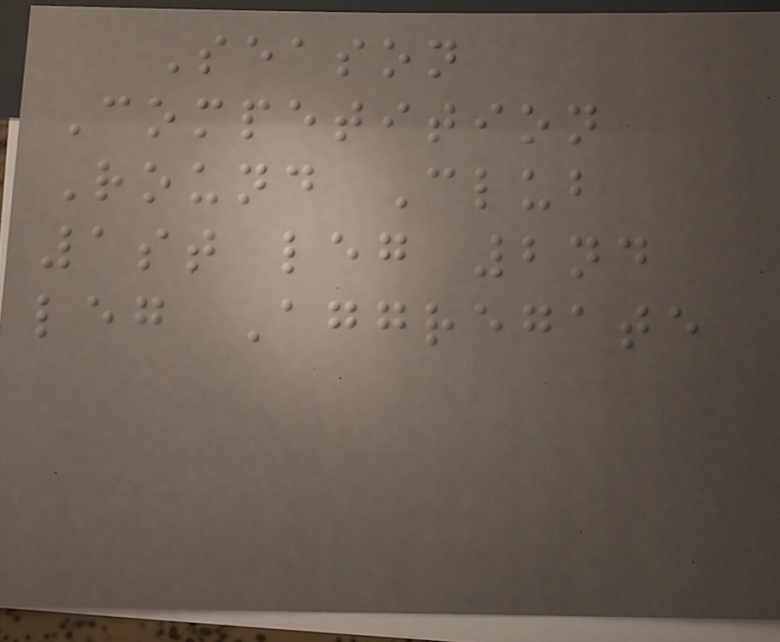Season
Competition
Round Club
1st leg 2nd
leg Aggregate
